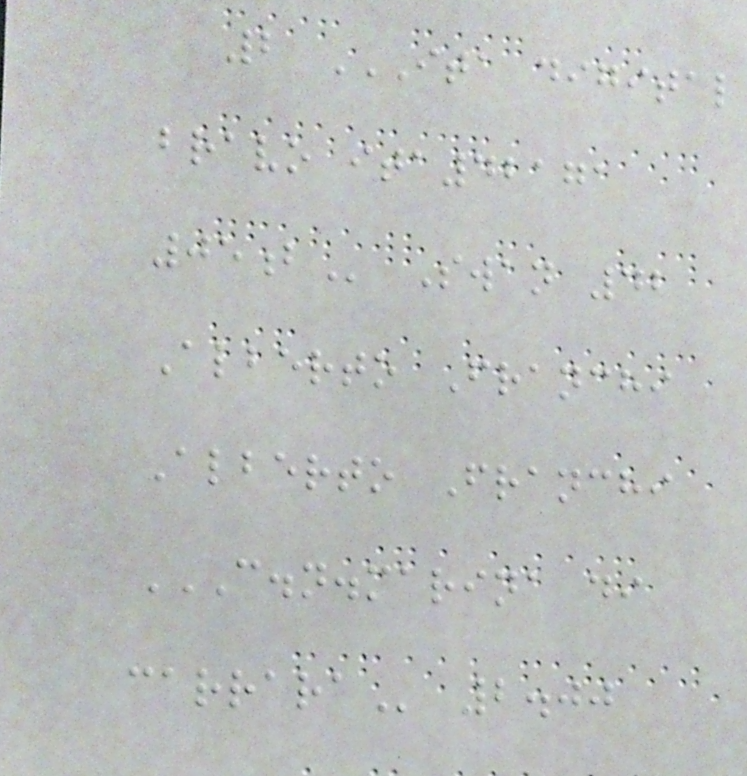2 ITA DIGITAL
BRAVO ITA42171
05B Swan 42
Alberto Franchi
Alberto Franchi
C.N.MARINA DI
CARRARA 2.00
